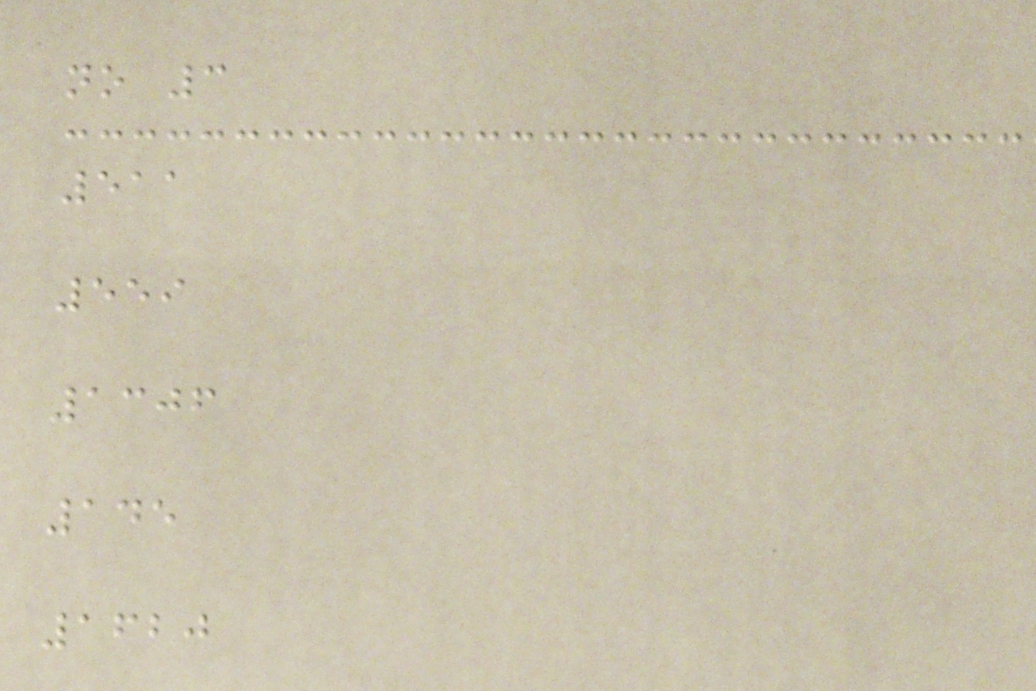no 3
511
559
1306
145
1620
